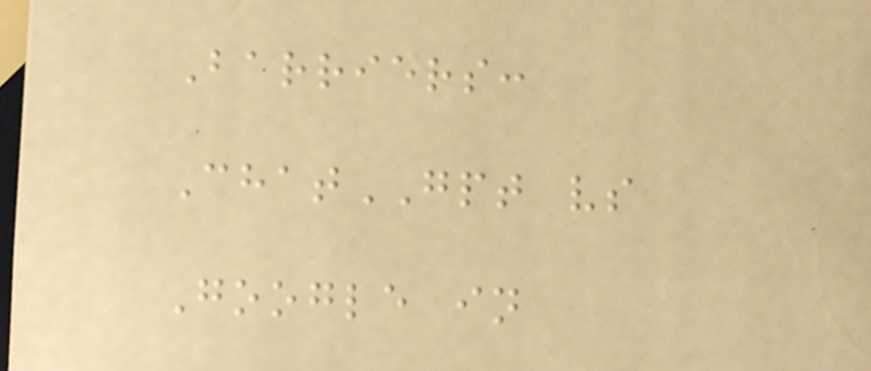Barriers:
ChatGPT vs
Google in
